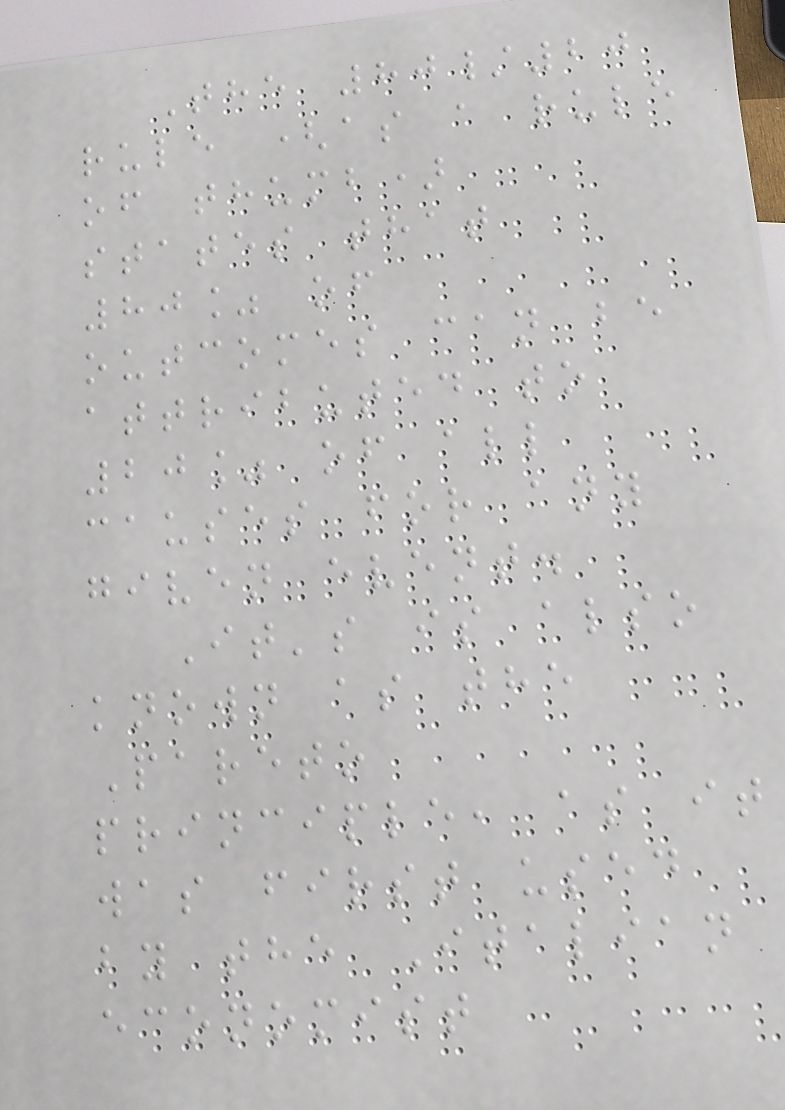The 80/20
rule (as a rule
of thumb)
states that
80% of
outcomes can be
attributed to
20% of all
causes for any
given event.
It's is also
known as the
Pareto
principle, as it
was first used
by the Italian
economist
